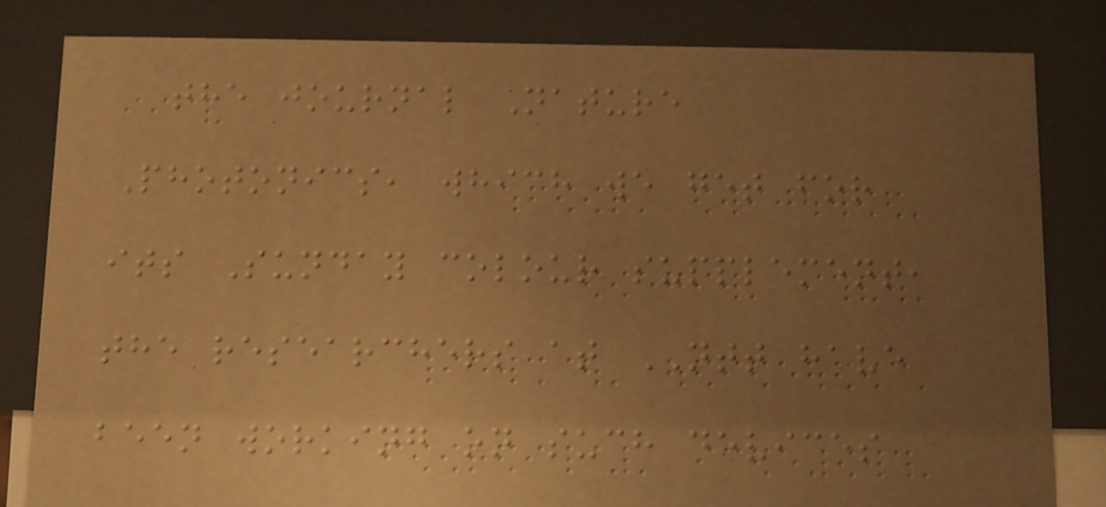the journal Nature
Photonics, which we get for
its Sunday colour supplement,
the researchers at NTT have
been working on such devices
